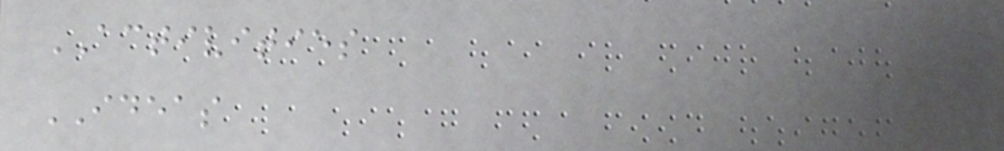ACTIVITIES
IDEAS
